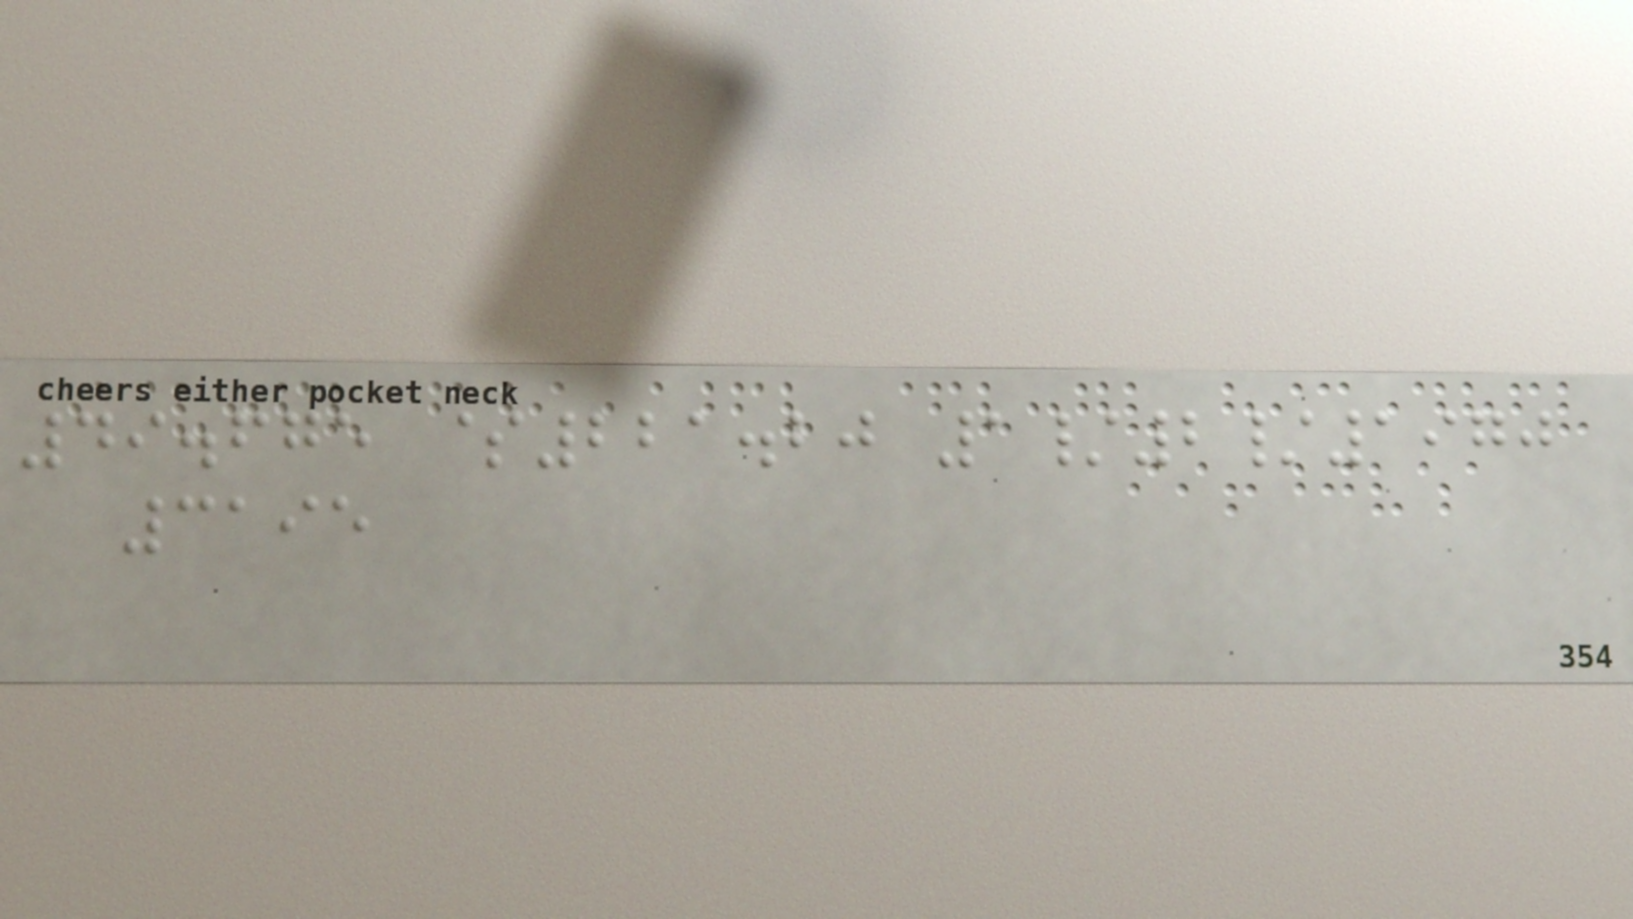49.675 $221.20 1/2/1970
3195
